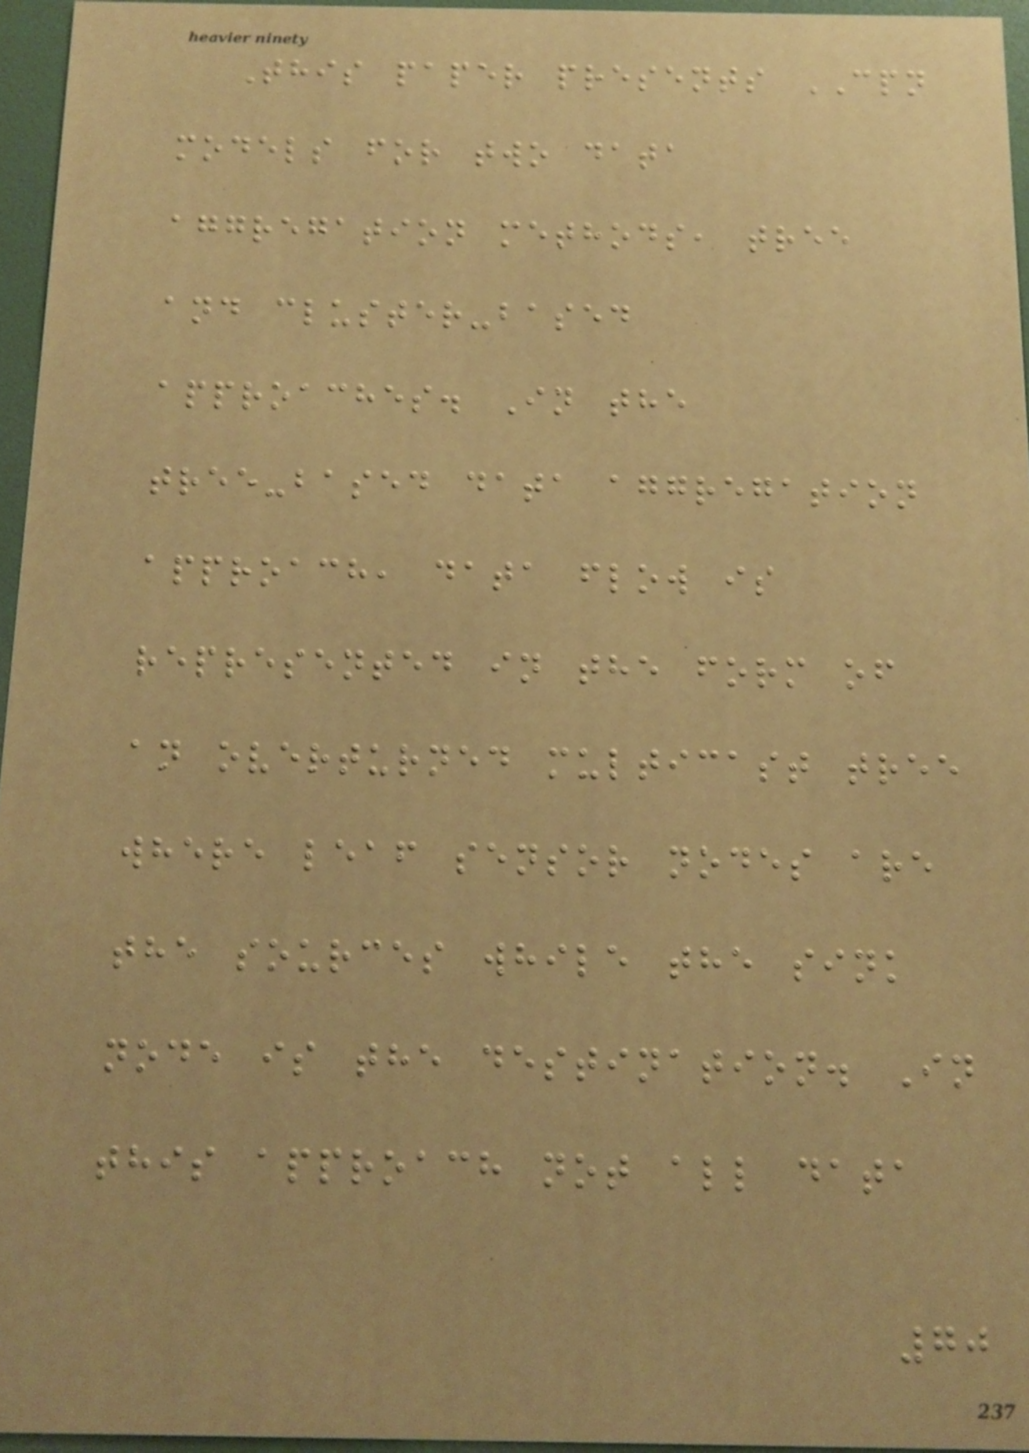This paper presents CPN
models for two data
aggregation methods, tree
and cluster-based
approaches. In the
tree-based data aggregation
approach, data flow is
represented in the form of
an overturned multicast tree
where leaf sensor nodes are
the sources while the sink
node is the destination. In
this approach not all data
70
